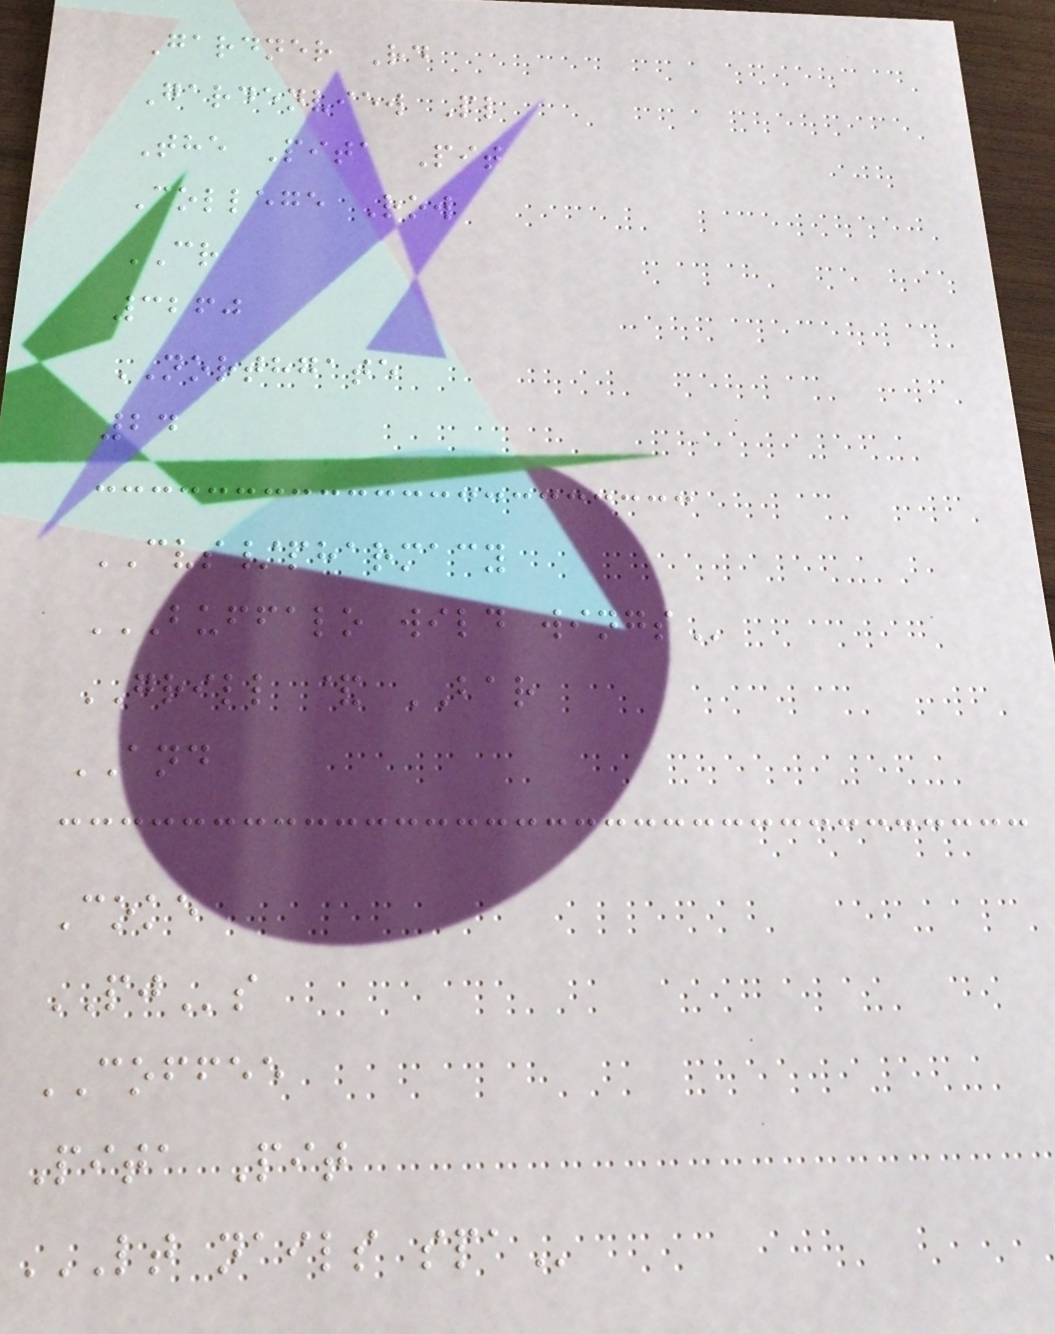Gardner Rd
Gardenview Pl
The Pita Pit
College Row
CR
3260
NORTHGATE
24
CVS/pharmacy
BUFFALO WILD WINGS
GRILL & BAR
AND
Coke
PJs
COFFEE
Pita Pit
LT NAILS SPA
